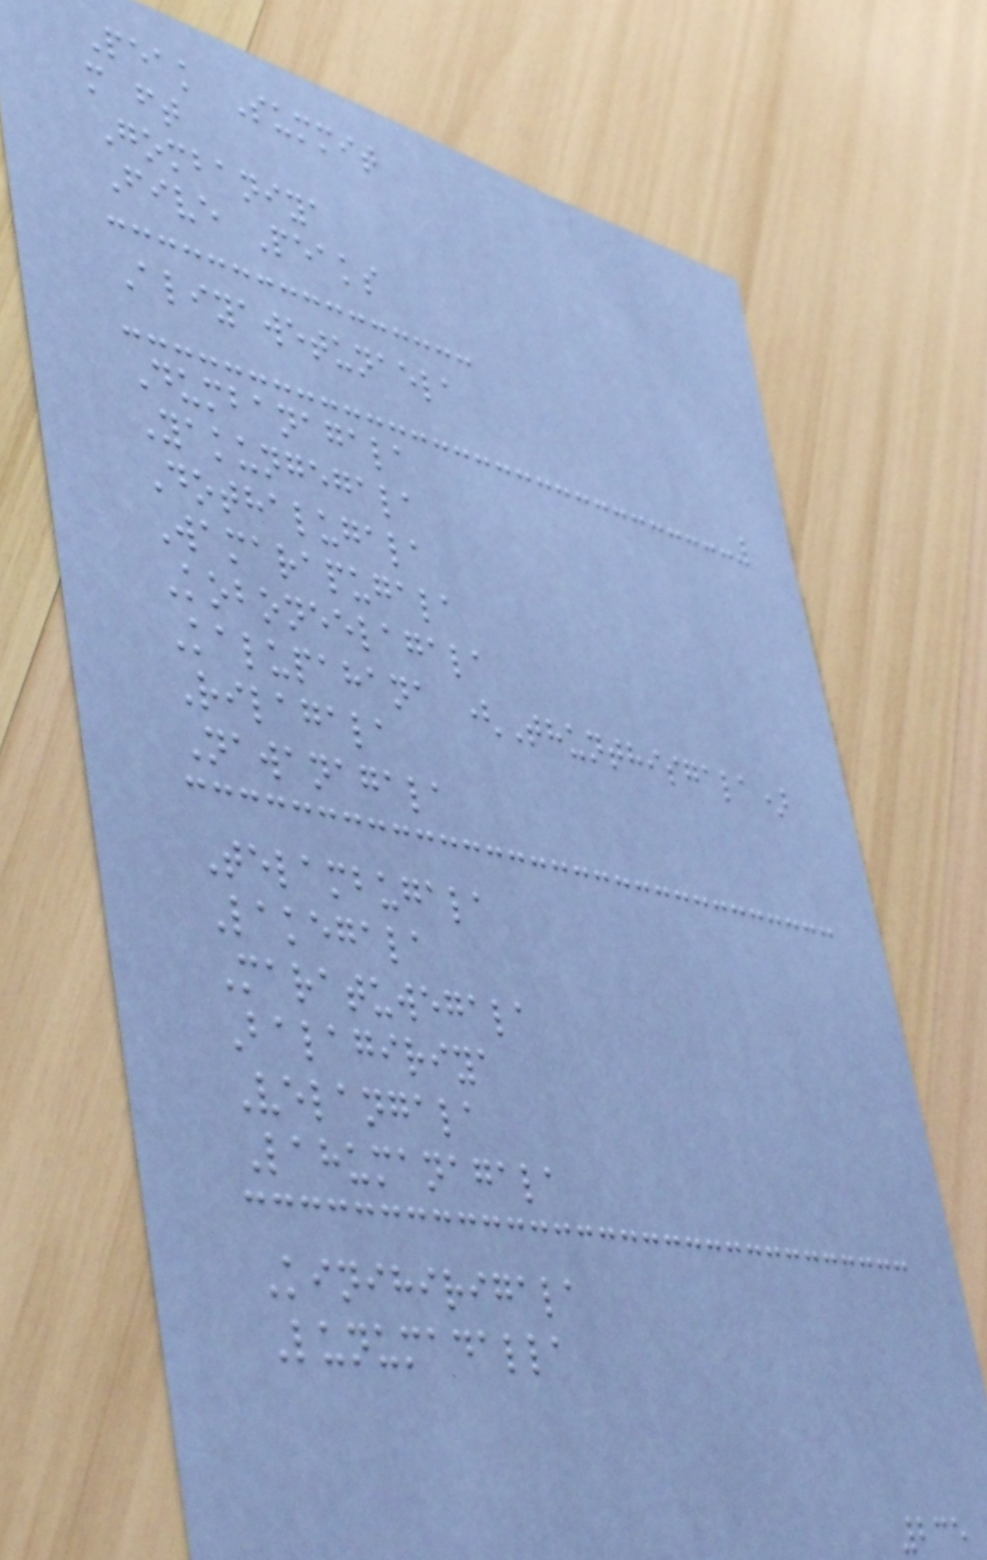Peak Summit
m ft
Gombaniya
Five Peaks
Aliyawetunaela
Dumbanagala
Yakungegala
Dothalugala
Wamarapugala
Koboneelagala
Kalupahana (Thunthisgala)
Rilagala
Nawanagala
Telambugala
Lakegala
Maratuwegala
Balagiriya
Velangala
Lahumanagala
Kinihirigala
Lunumadalla
235
